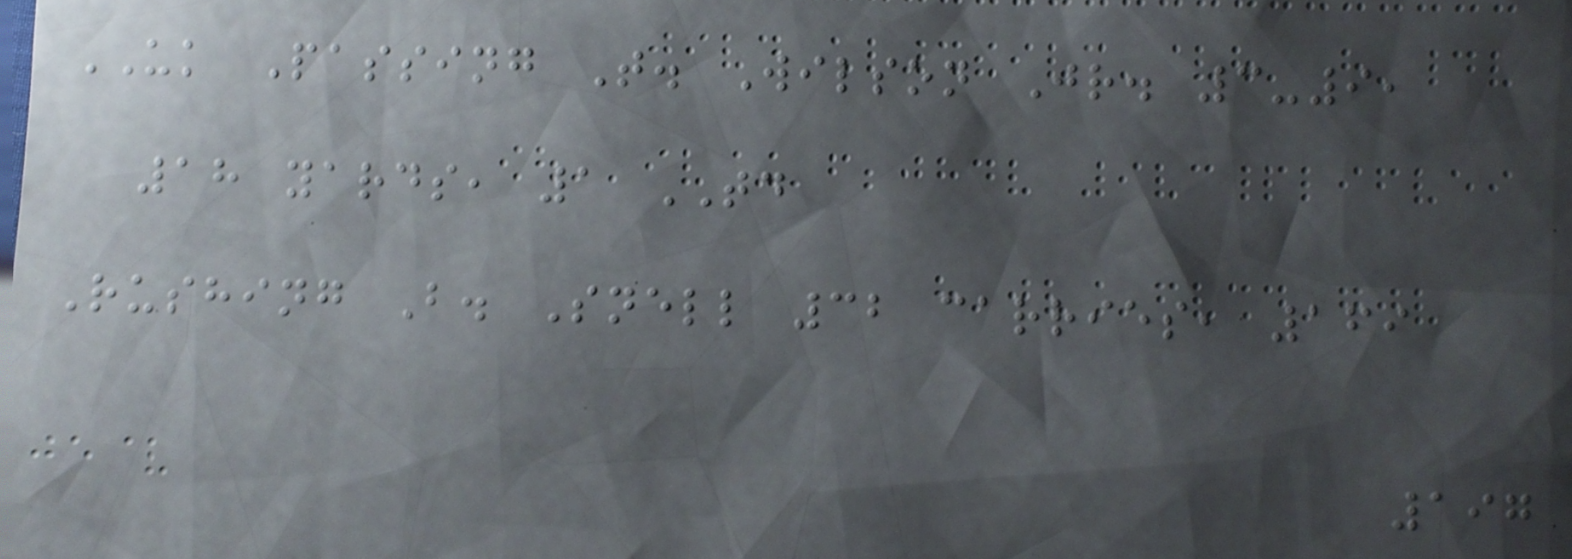UK Passing T. Wilson Jr. 3-9,
18 yards, 1 TD
Rushing B. Snell 32 carries, 169
197
